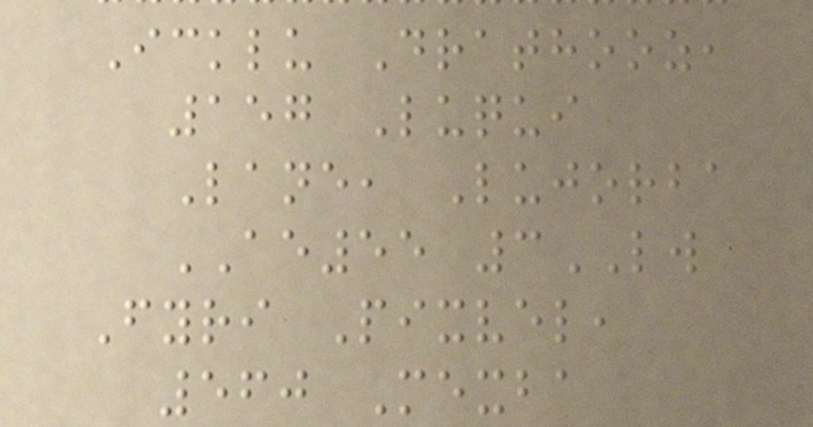Icklu Drathooz,
157 Luqui
Lane, Lujorba
AE55 3LW
Fyri Pixvel,
560 Mexba
